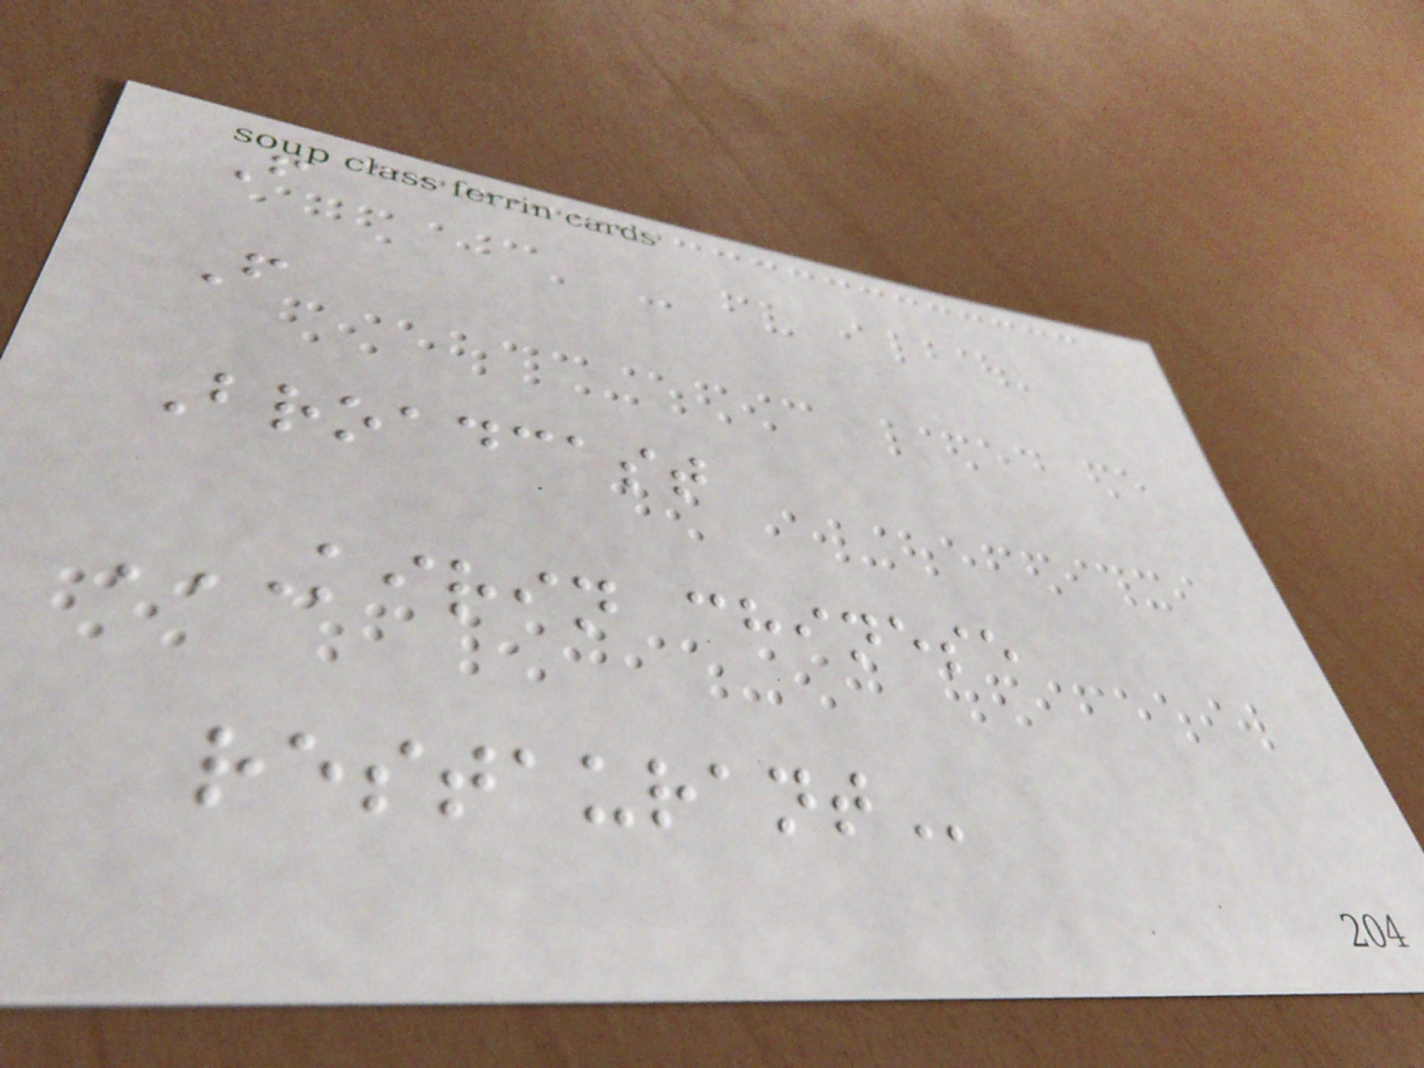F
F
Broadcast
KIRIN CHINESE
RESTAURANT
